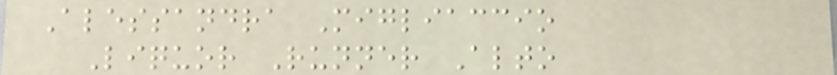Alessandra Migliaccio
Liquor Runner Alto
